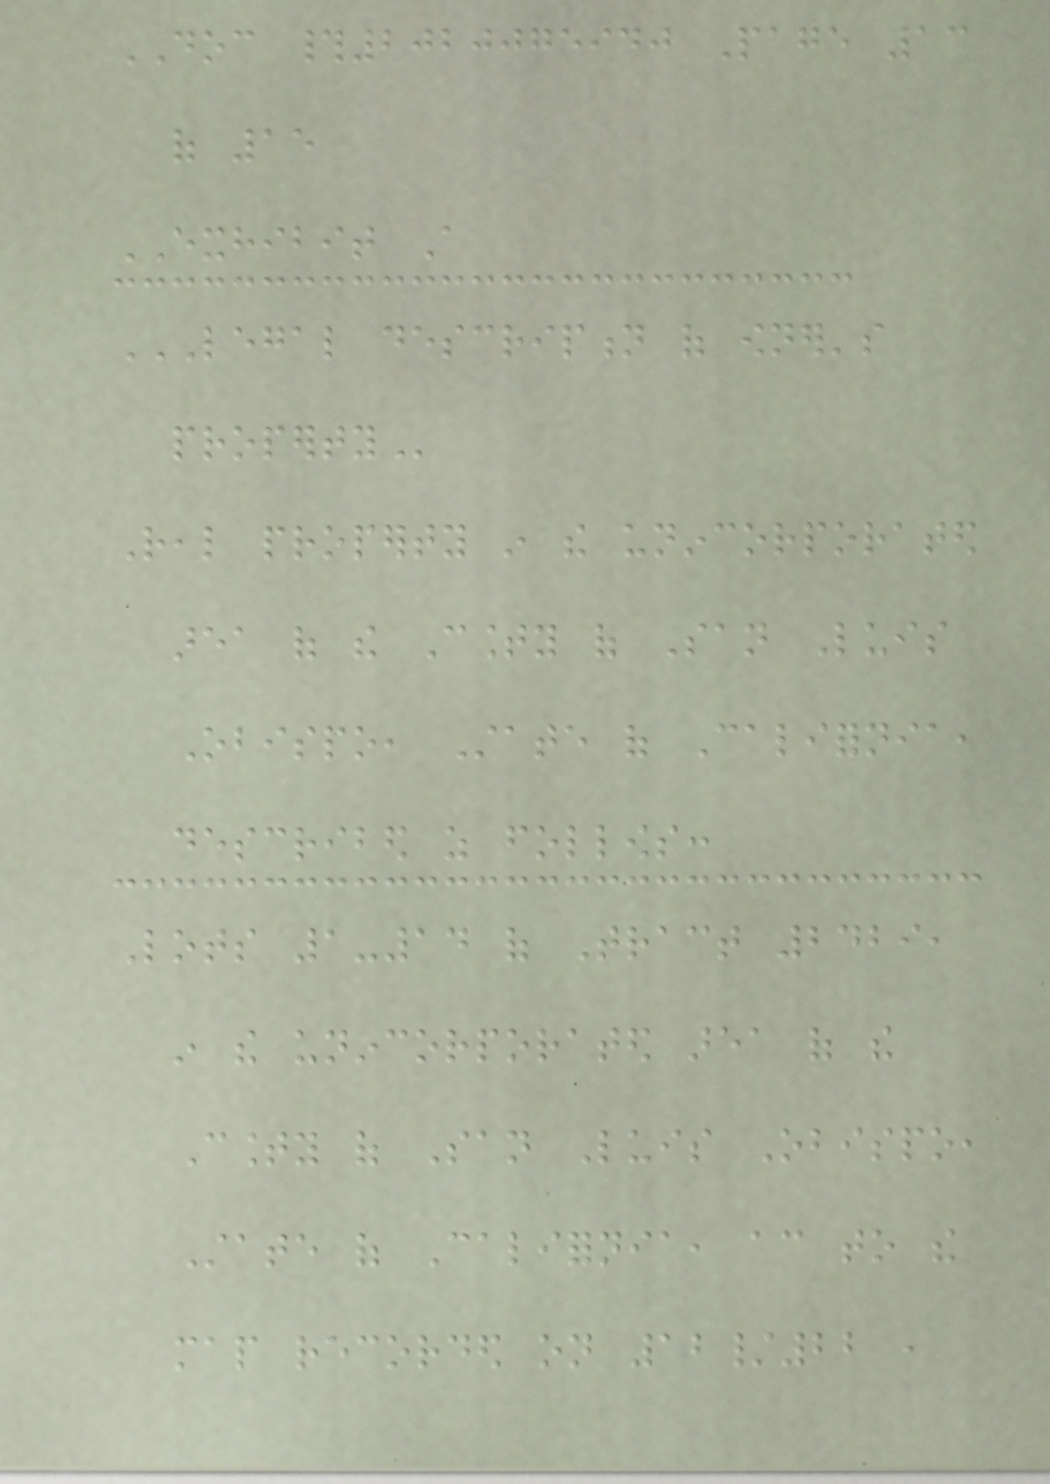DOC #2020075940 Page 13
of 15
EXHIBIT A
LEGAL DESCRIPTION OF OWNER'S
PROPERTY
Real property in the unincorporated
area of the County of San Luis
Obispo, State of California,
described as follows:
Lots 1-14 of Tract 2429,
in the unincorporated area of the
County of San Luis Obispo,
State of California, according to the
map recorded on 12/22 ,
